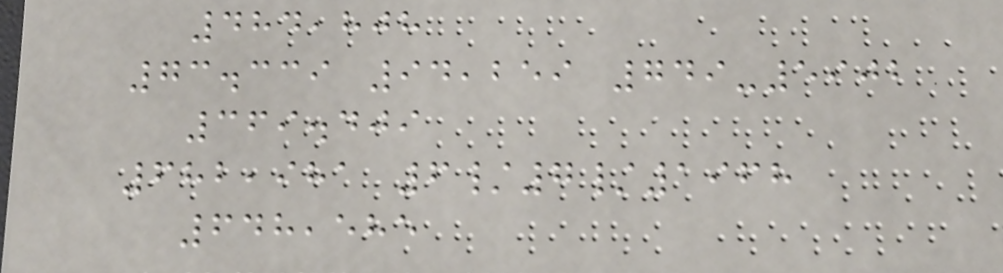484,808
73.339 94,259 749-5902
369.409
682,981 6/7/1968
648,585
